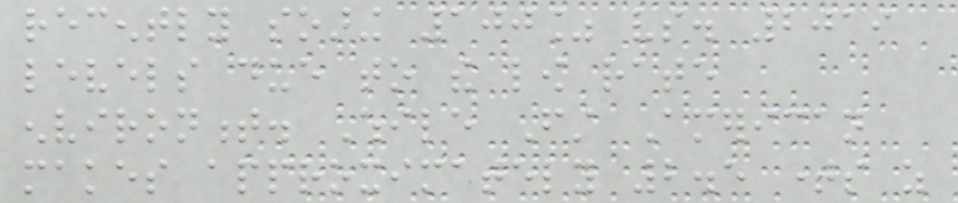recently soaring 100% vs. 2019
levels due to the low rate
environment. While First American
makes approximately 2.5 times as
